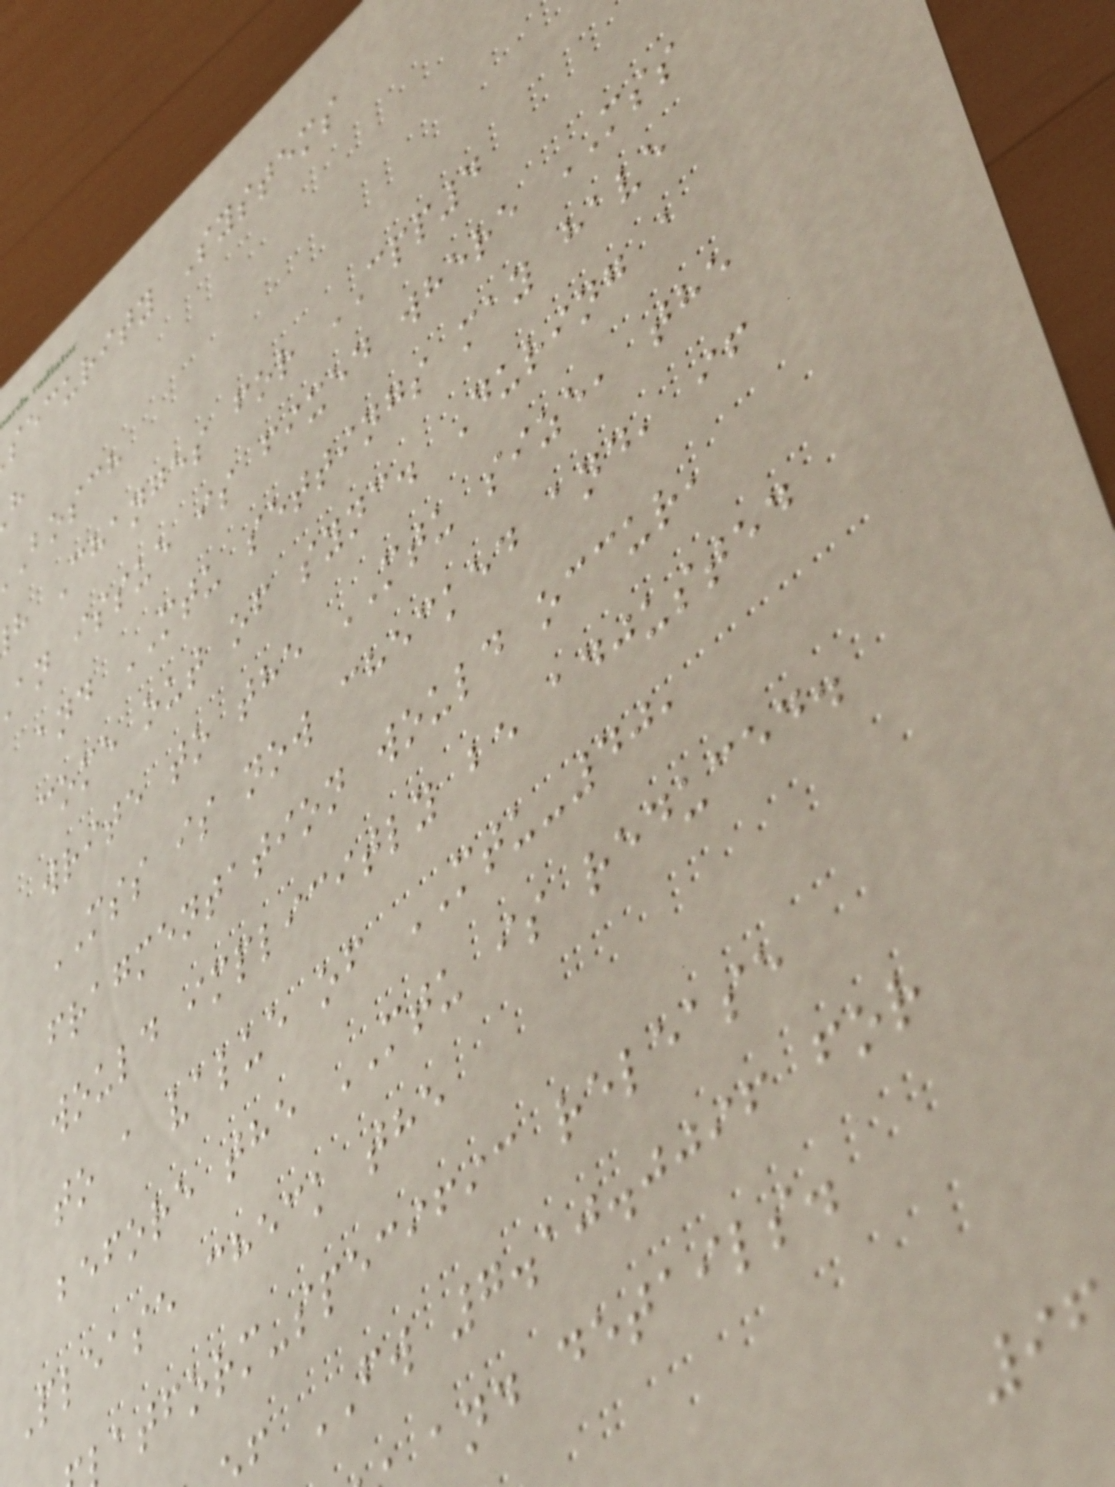security Systems
bosch
h Changes for CPP4
an issue is fixed where MSS
and MTU settings may have
come out of sync. During a
write to the MTU size, the
MSS is now checked and, if
fragmentation would occur,
would implicitly be adjusted
to a value of MTU-40,
before the MTU is reduced.
Please check the
atform-specific release
f FW 7.10.0096 for
and details.
96
